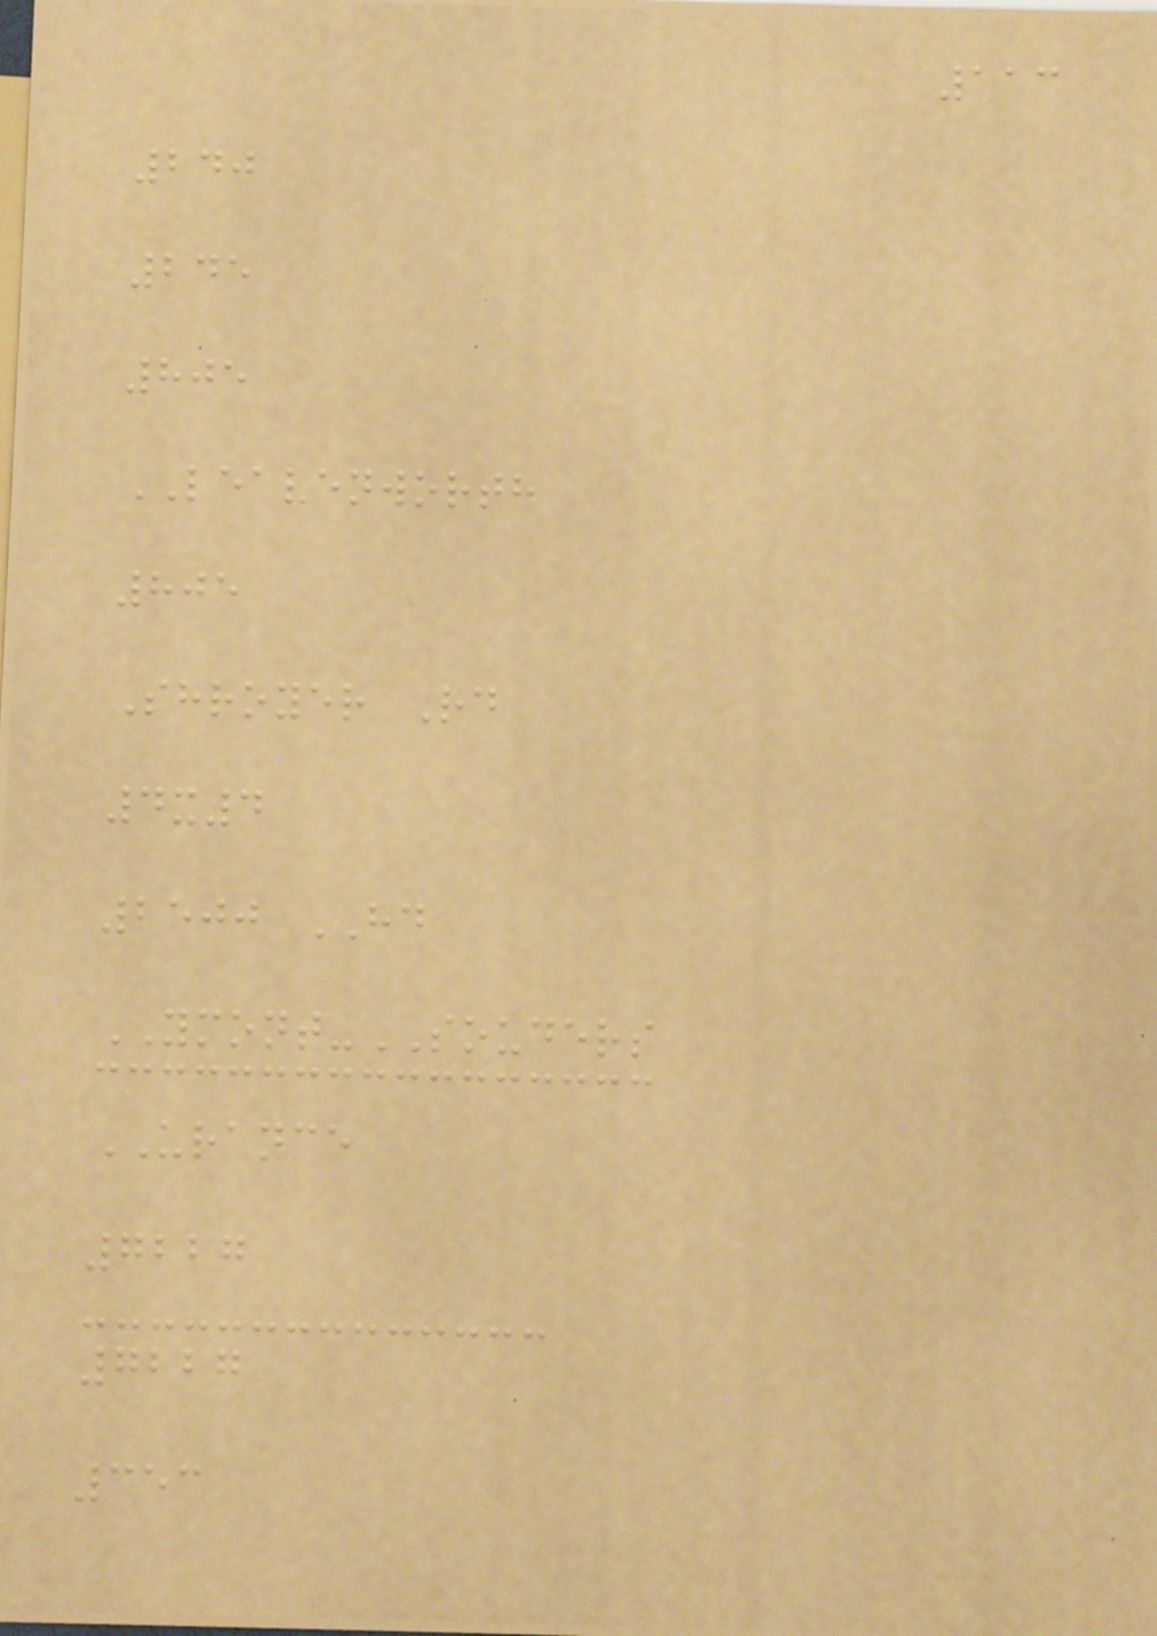113
240
245
805
LEAVENWORTH
805
Shroyer Rd
4x4
2500 HD
YMONT-SOUDERS
URANCE
7227
7227
353
